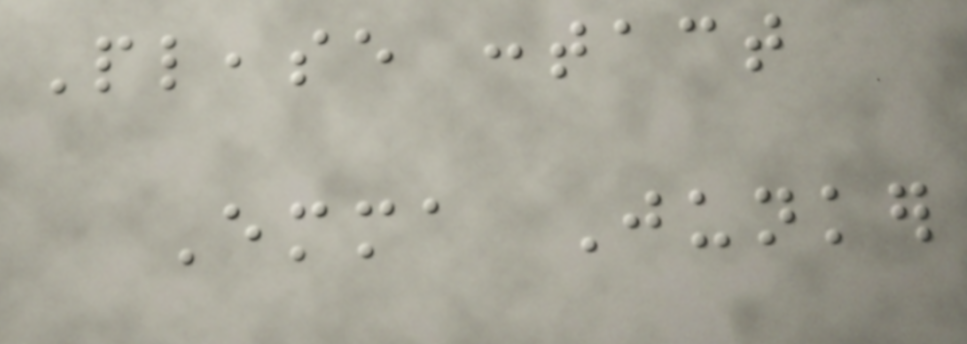Please contact
Emma Junker
